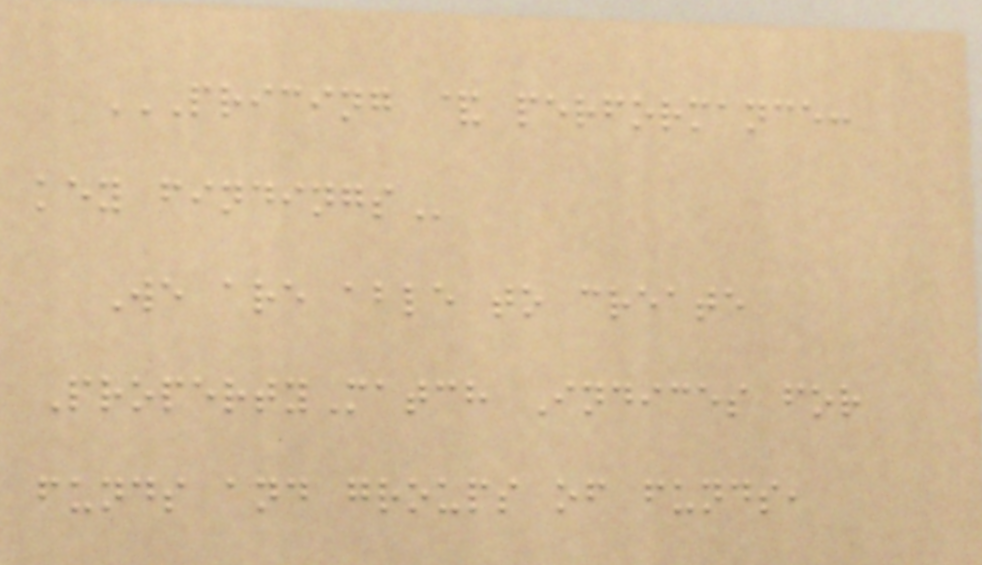PRICING & PERFORMANCE:
KEY FINDINGS
We are able to create
PropertyMatch Indices for
funds and groups of funds,
